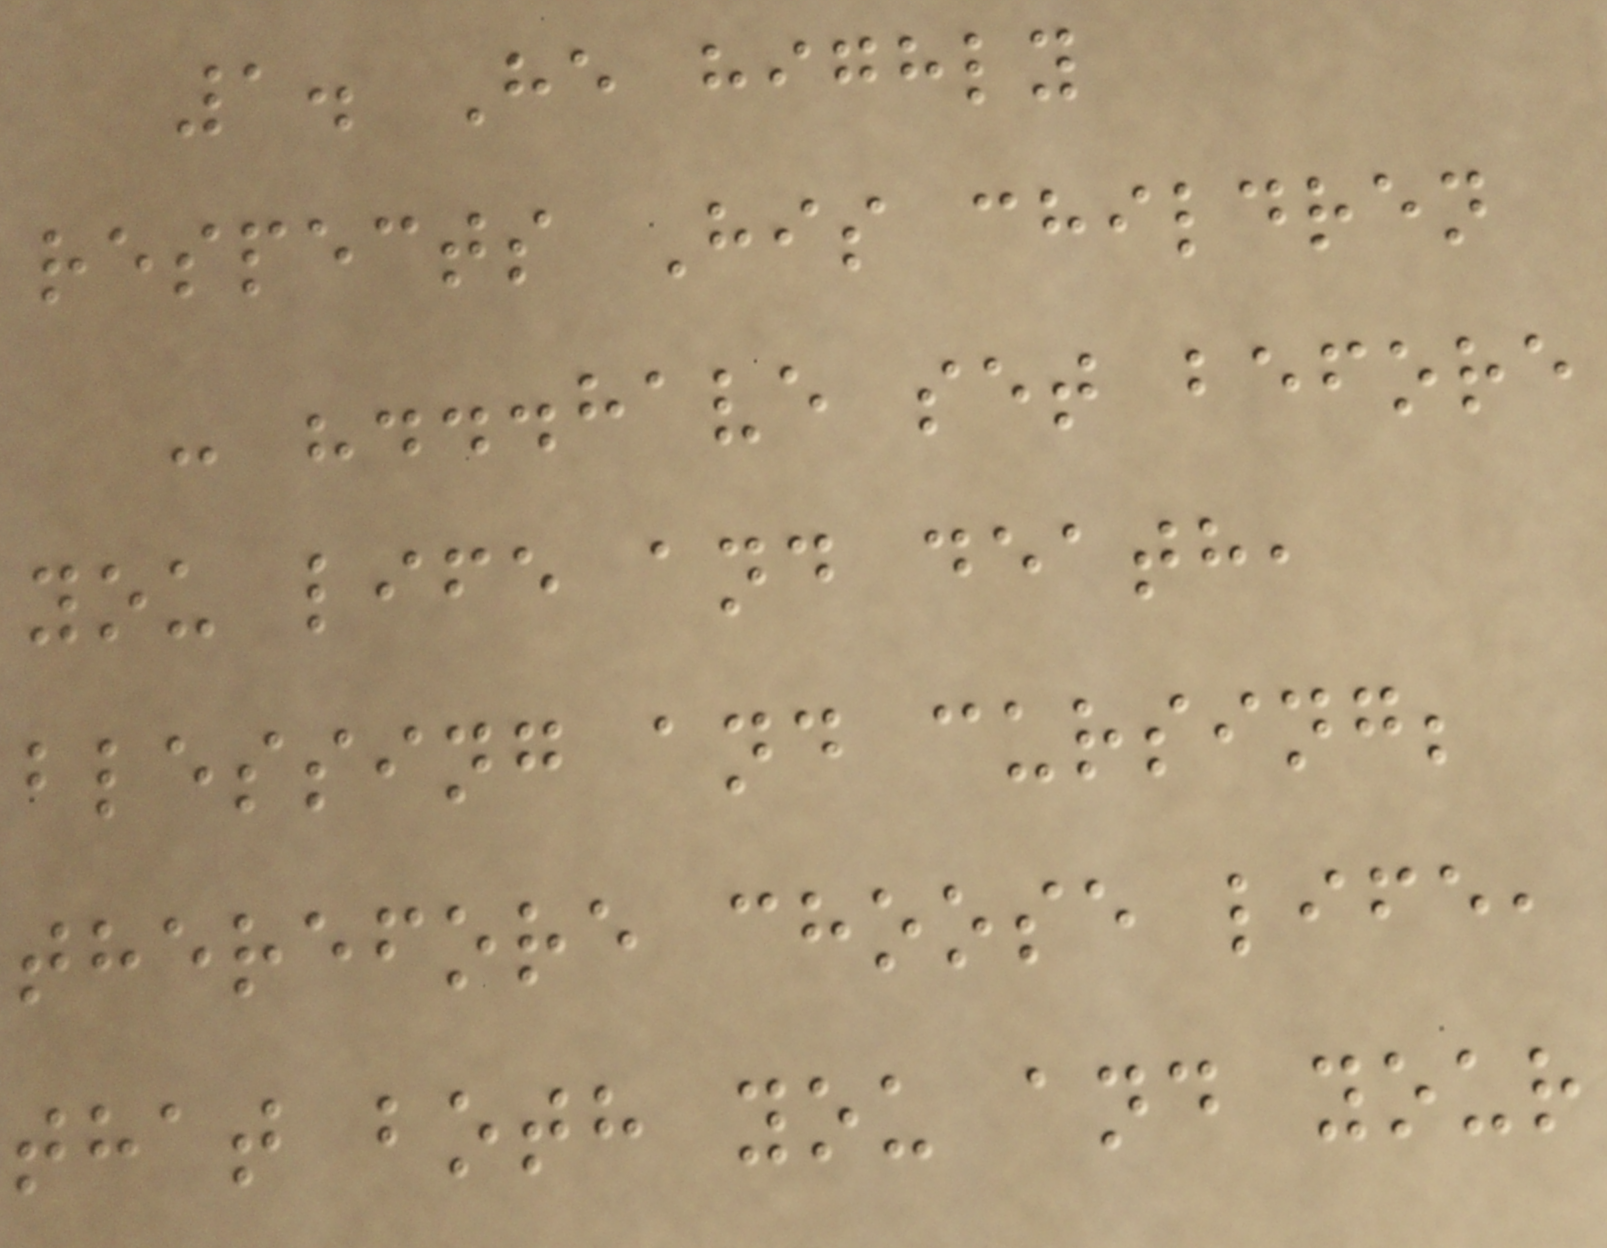1. He highly
respects His children
- "...have set before
you life and death,
blessing and cursing;
therefore choose life,
that both you and your
